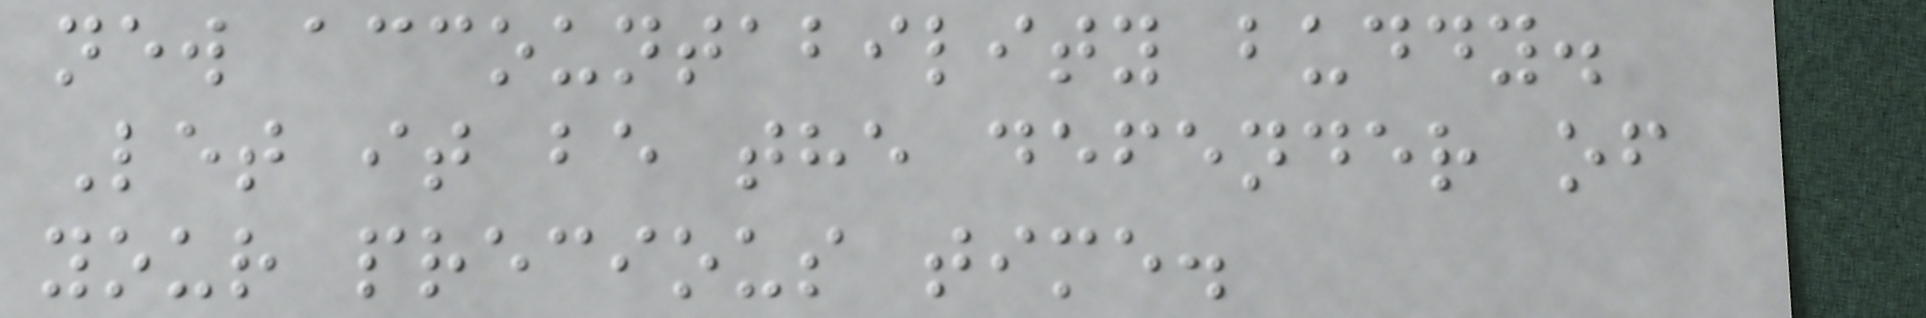new accountability buddy.
Let it be the defender of
your precious time.
